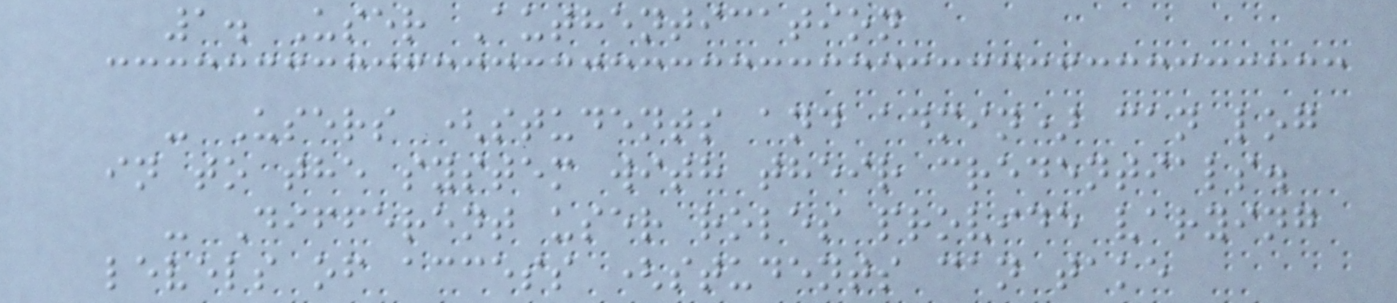1. User Authentication
- Users (students and admin) can log
in to the system with their credentials.
- Different user roles provide varying
levels of access (students can take
